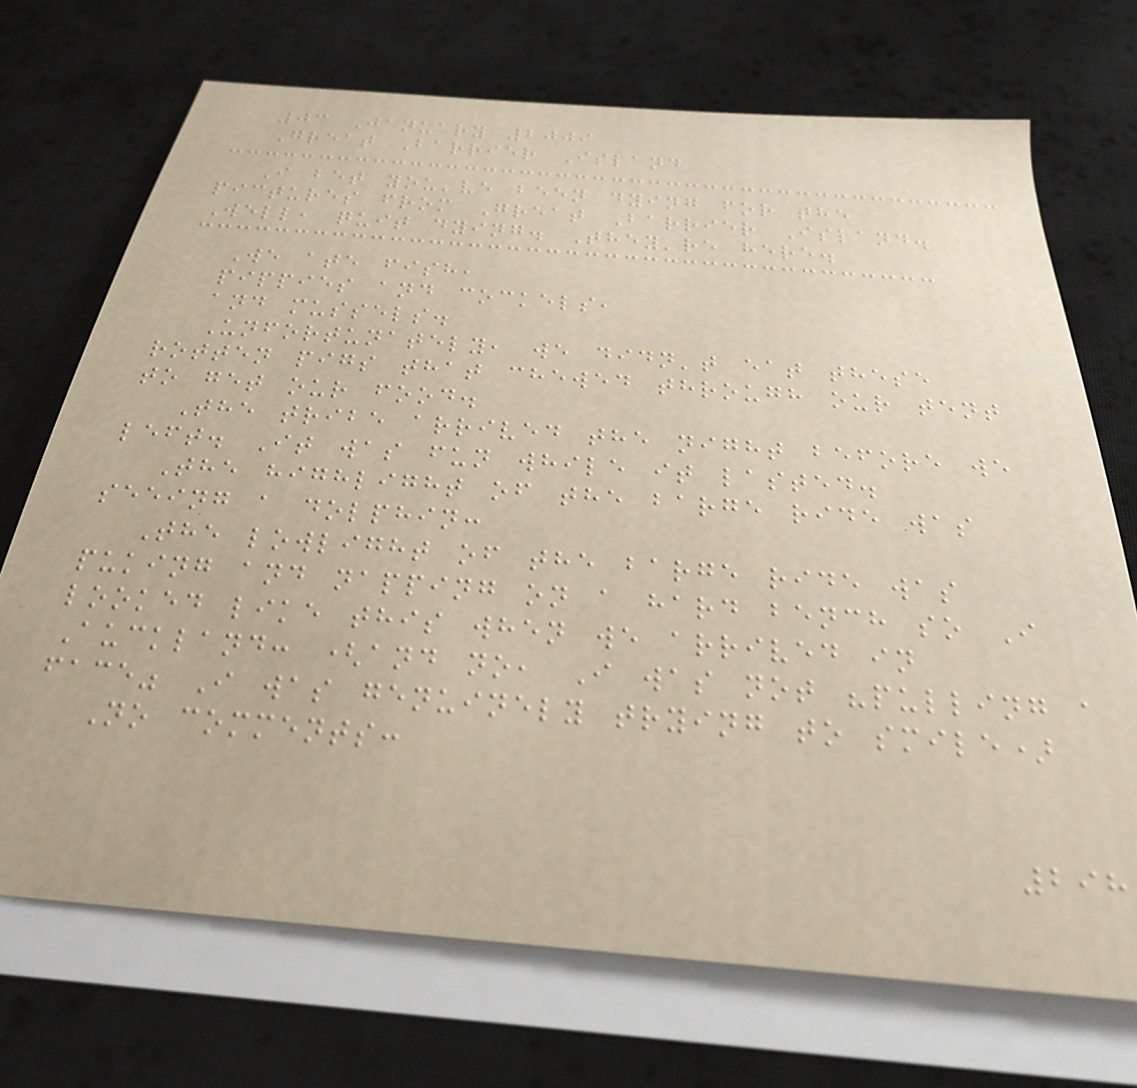03 January 2009
Great Barrier Island
I bet you've been dying for the
pictures from Great Barrier Island.
Well, quit dying. They're here.
We ate fish,
pippies and cockels,
and mussels.
Unfortunately, we didn't eat these
rotten pigs that chewed through our tent
to get our food.
The tribe arrived the night before we
left. It was fun while it lasted.
The highlight of the barge ride was
seeing a dolphin:
The lowlight of the barge ride was
puking and napping on a hard bench so I
looked like this when we arrived in
Auckland: (and no, I was not "pulling a
face" I was genuinely trying to smile)
No comments:
298
